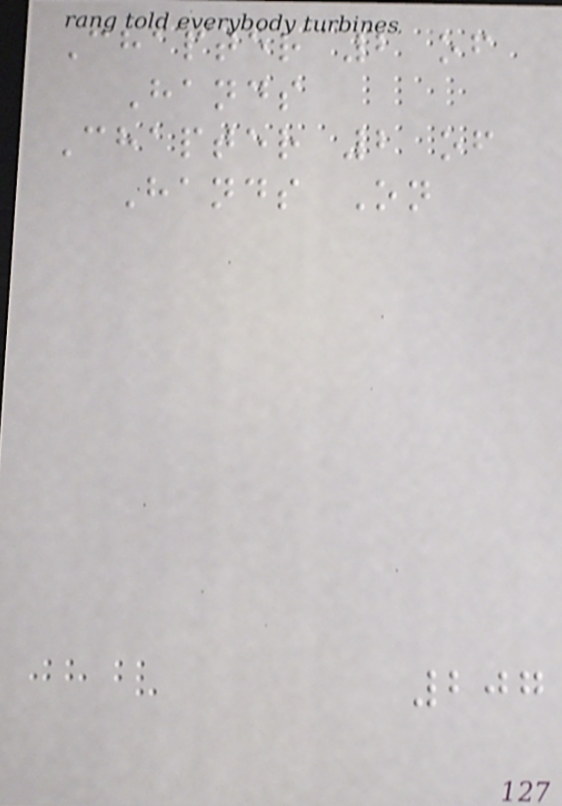Chapter 2 of
Hands
Chapter 2 of
Hands On
207
